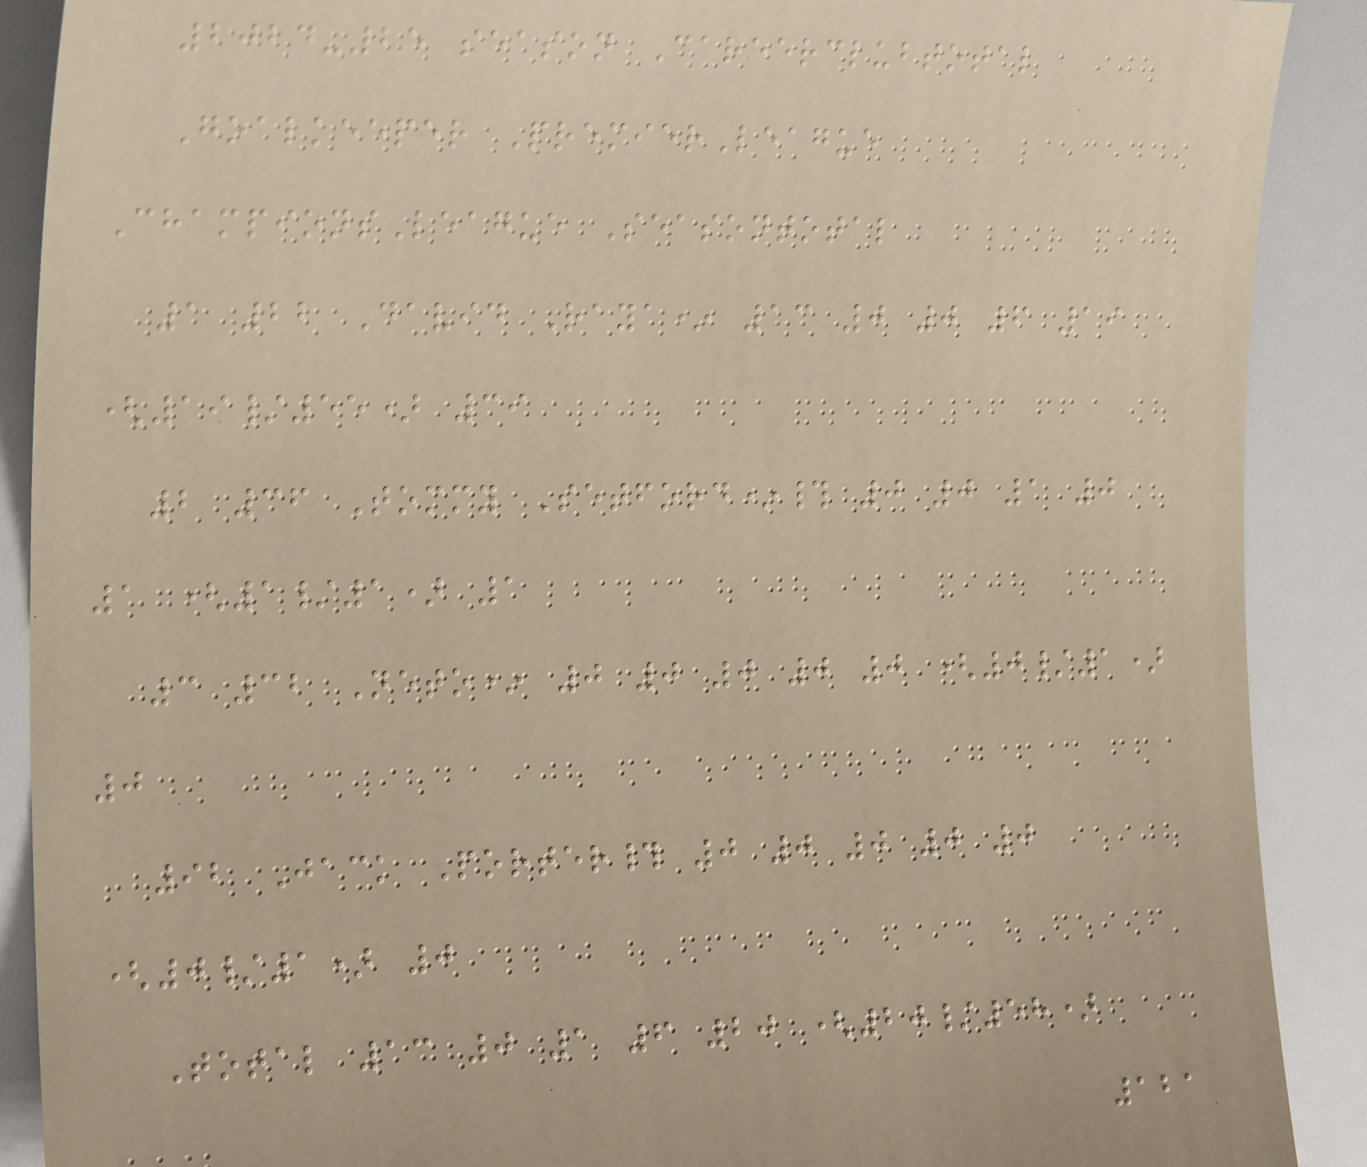2024-25 season Careerclubtotal
Goalkeeper PremierLeague
ChampionsLeague Seasontotal
1 22 David Raya* 13 0 0 6 19
(19/55) 39
2 36 Tommy Setford*# 0 0 1 0
1 (1/1) 1
3 32 Neto* 0 0 0 0 0 (0/1)
0
92 Jack Porter# 0 0 0 0 0
(0/1) 0
Total 13 0 1 6 20 (20/58)
121
